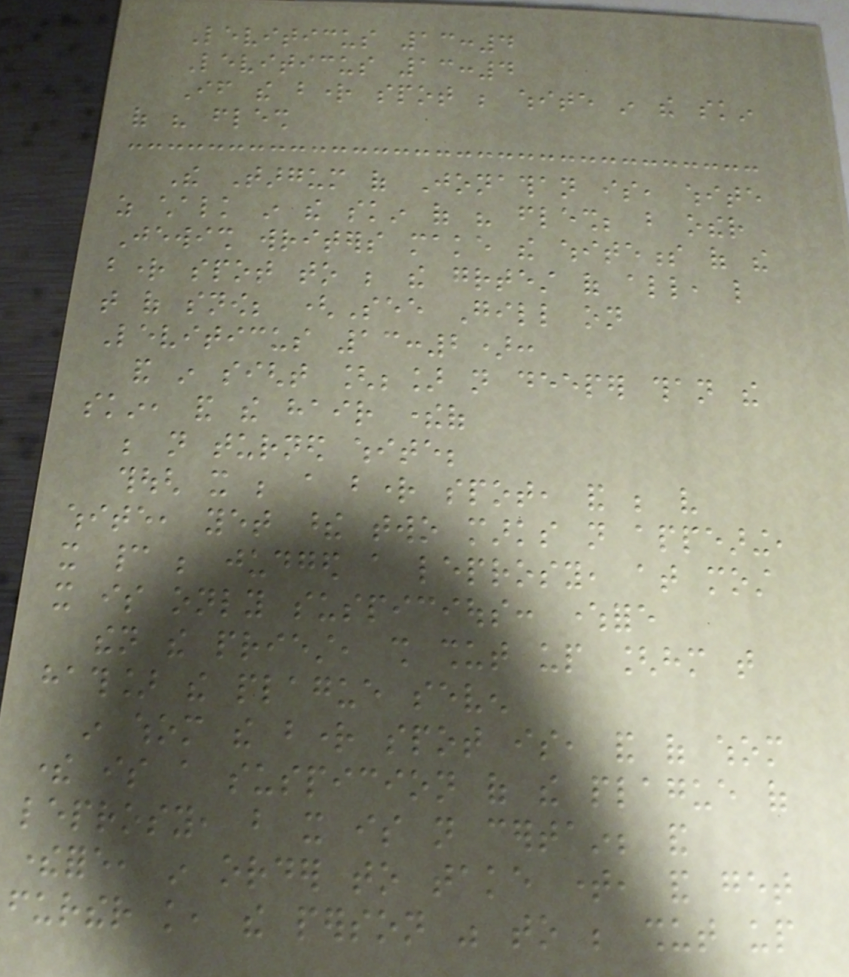Leviticus 13:4
Leviticus 13:4
If the bright spot be white in the skin
of his flesh
The Targum of Jonathan is, white
as chalk in the skin of his flesh; but other
Jewish writers make the whiteness of the
bright spot to be the greatest of all, like
that of snow; (See Gill on
Leviticus 13:2):
and in sight [be] not deeper than the
skin, and the hair thereof
be not turned white;
though it be a bright spot, and be very
white, yet these two marks not appearing,
it cannot be judged a leprosy, at most
it is only suspicious: wherefore
then the priest, shall shut up [him that
hath] the plague seven
in whom the bright spot is, and of whom
there is a suspicion of the plague of
leprosy, but it is not certain; and
therefore, in order to take time, and get
further knowledge, the person was to be shut up
